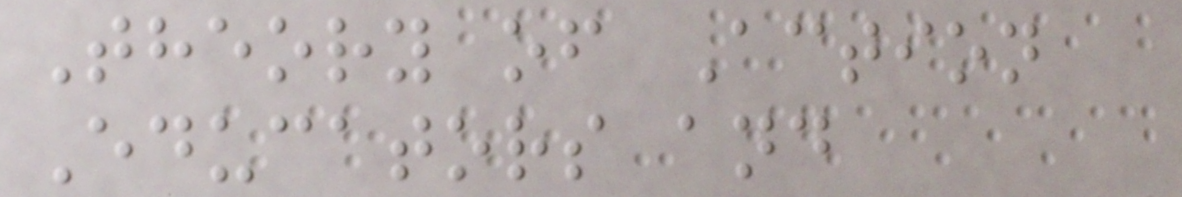Theory of Action
Educators and
